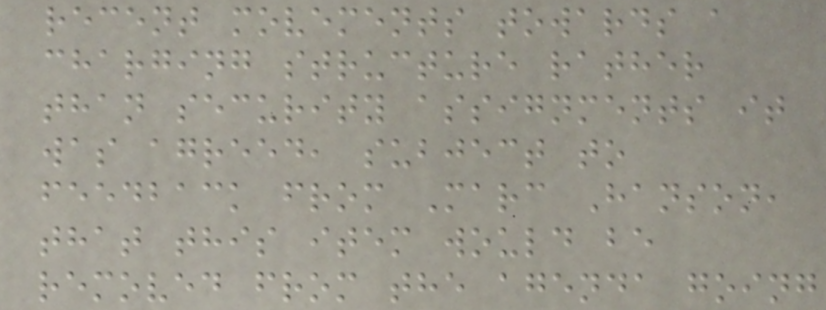recent movements towards a
charging structure rather
than security assignments it
was agreed, subject to
feedback from Marc Hanson,
that this item would be
removed from the agenda going
